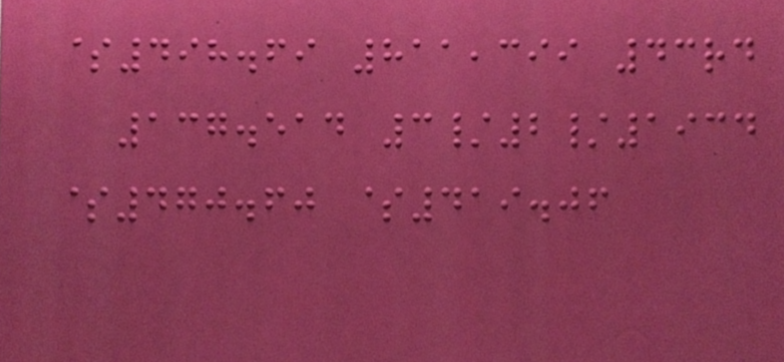$498.69 811,399 43rd
137.514 3/2/1934
$470.60 $419.06
